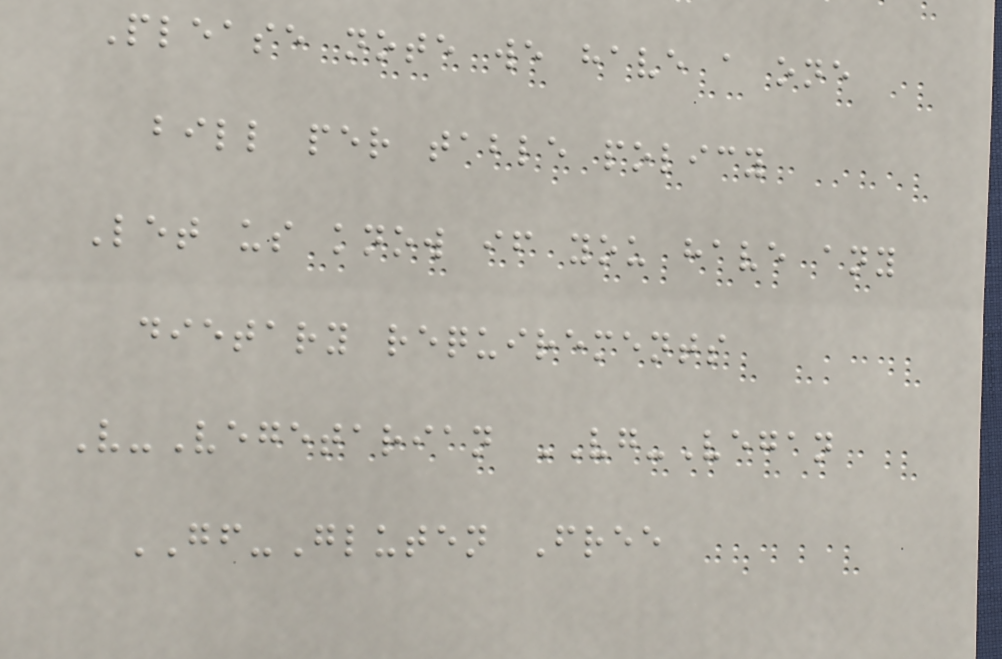Please note we have a one
bill per table policy
Let us know if you have any
dietary requirements
V-Vegetarian VG-Vegan
GF-Gluten Free
